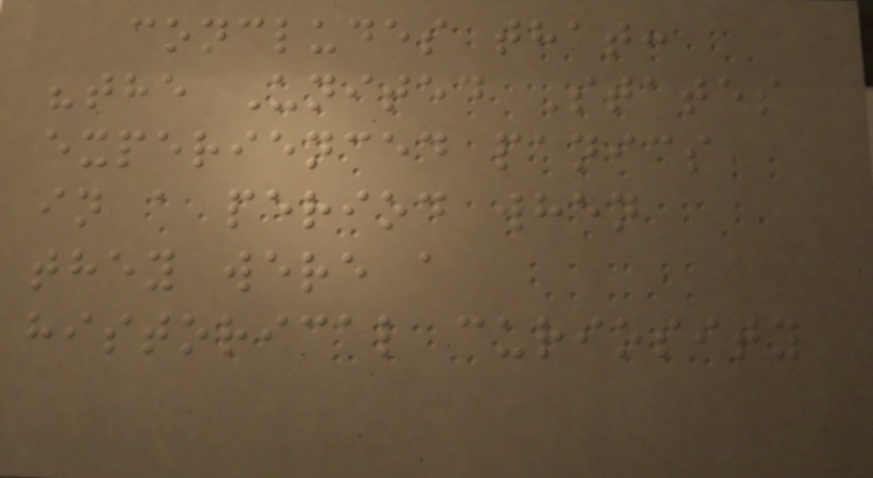concludes that:
"the United States
experienced panics
in a period when
they were a
historical curiosity
